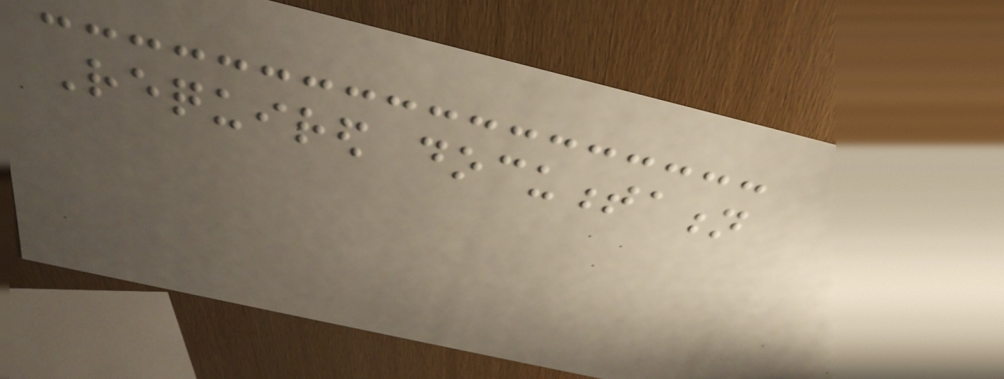Required documentation
